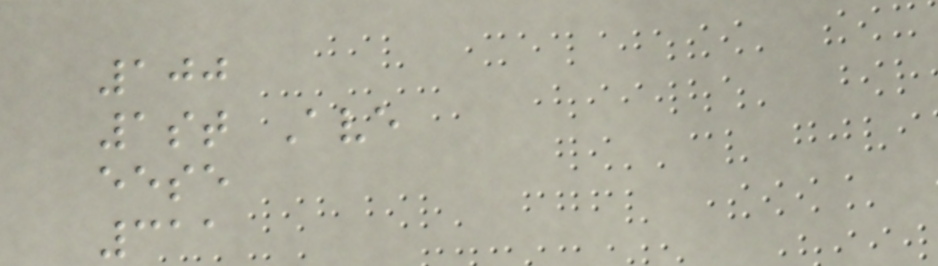100
1st Ave
eese
311
